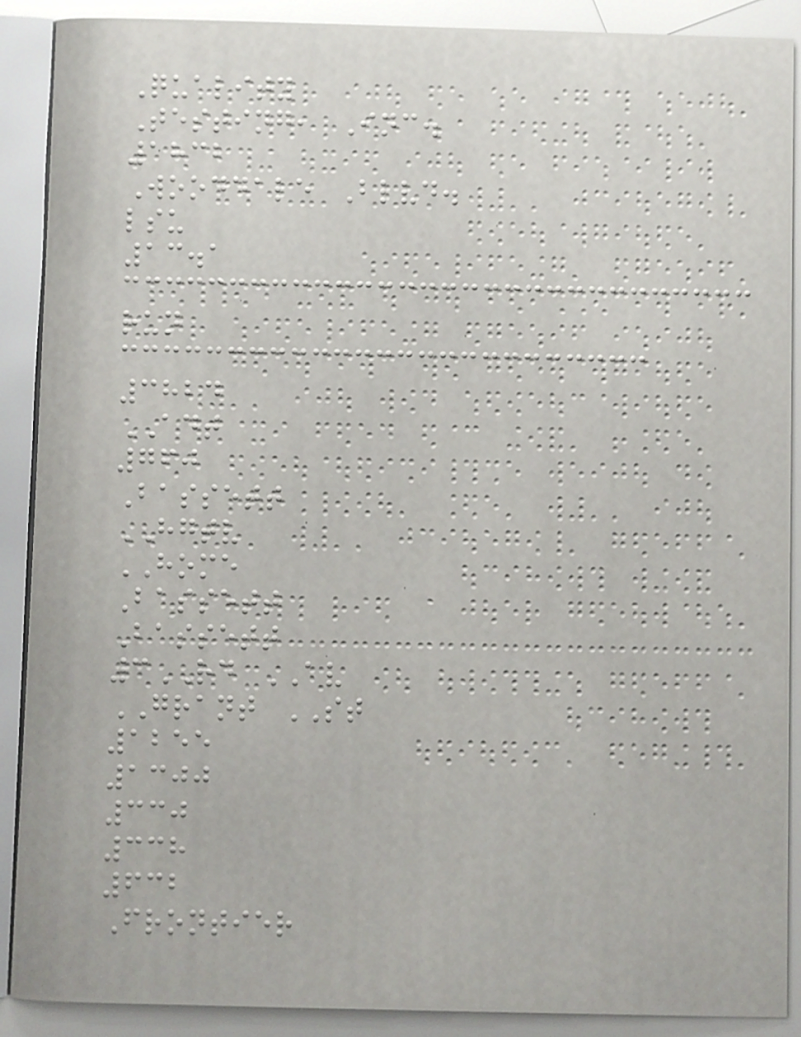Quality
Testing, Inc.
1832
Wooddale Blvd.
lsu
13.1
run
3824
ADT
760
Bassett
HGTV
HOME
Bassett
Bassett
3RD AV
GRANT ST
1255
1300
330
338
632
Frontier
